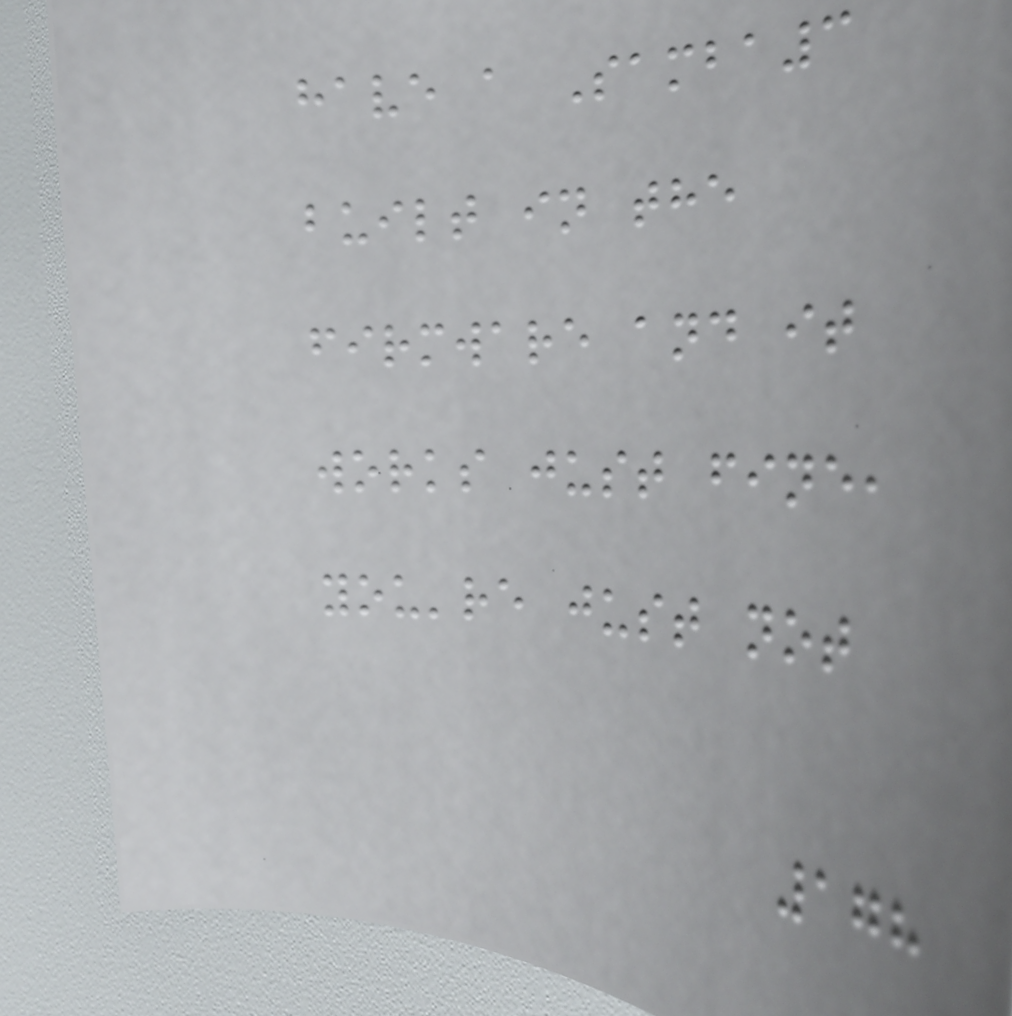have a Samba3
built in the
firmware and it
works just fine,
you're just not
178
